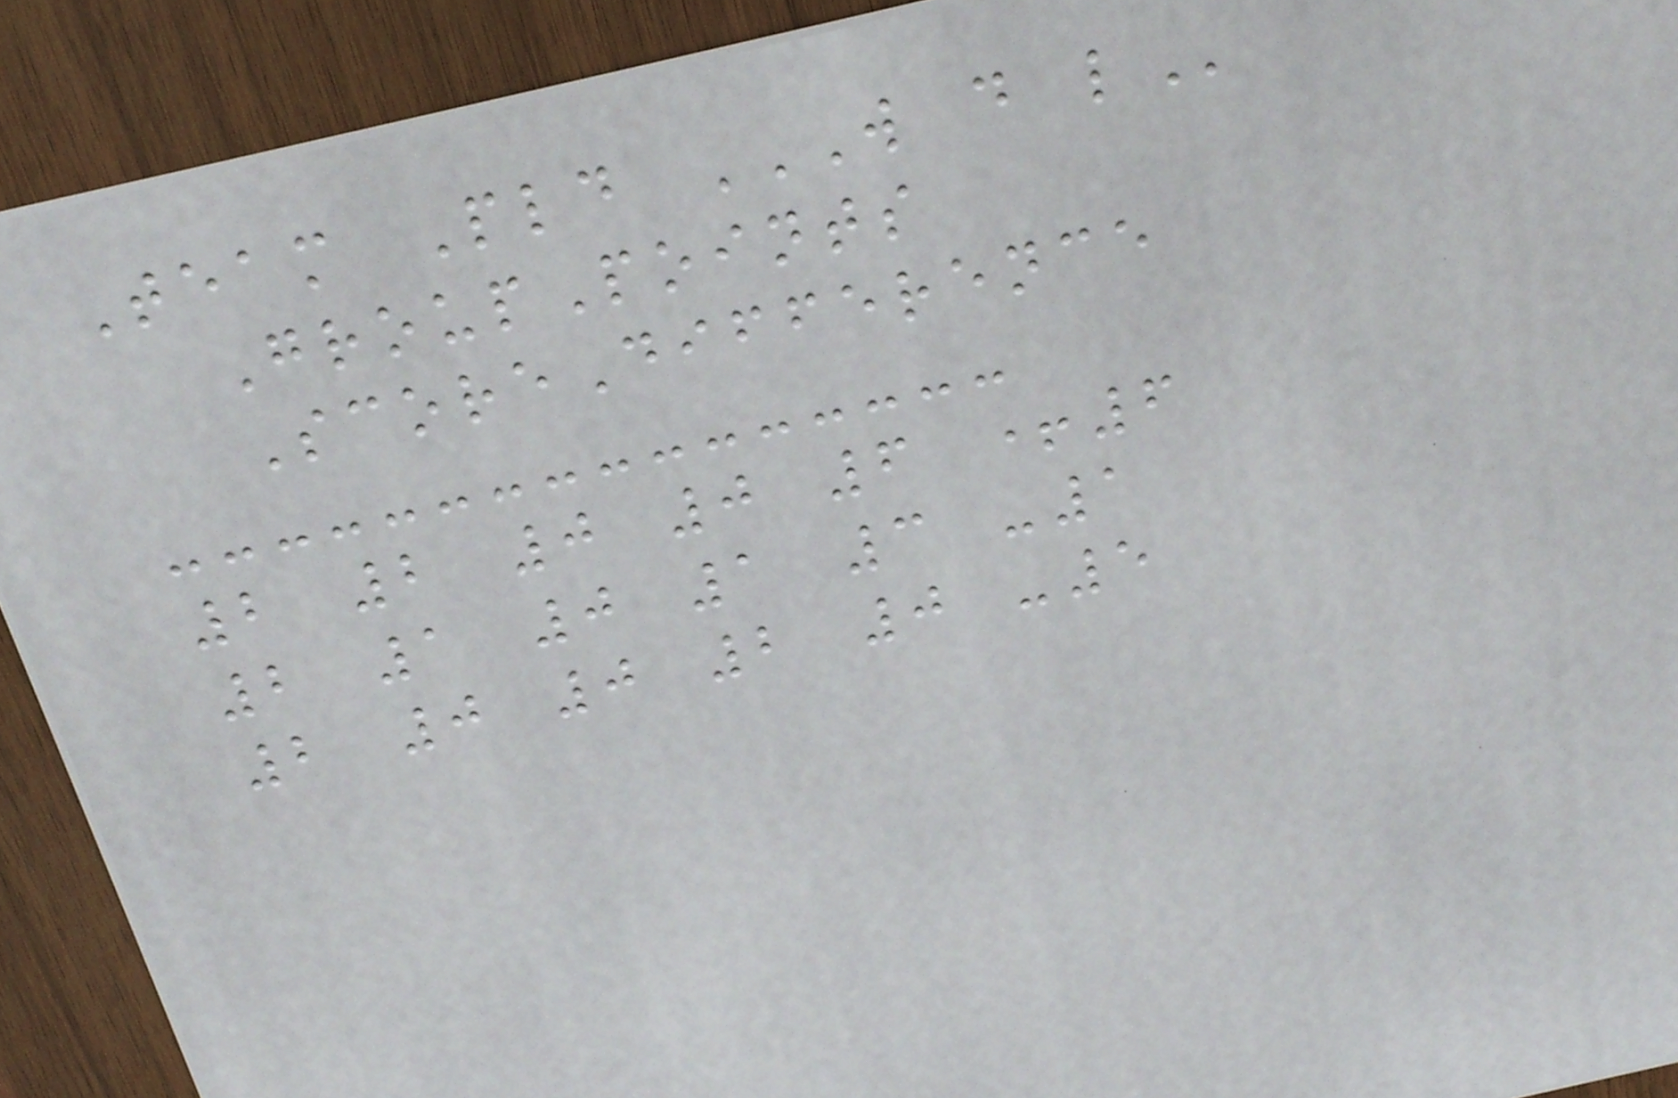Team Pld W D L
GroupPoints
ScoreDifference
2 2 0 0 6 +6
2 1 0 1 3 -1
2 0 0 2 0 -5
